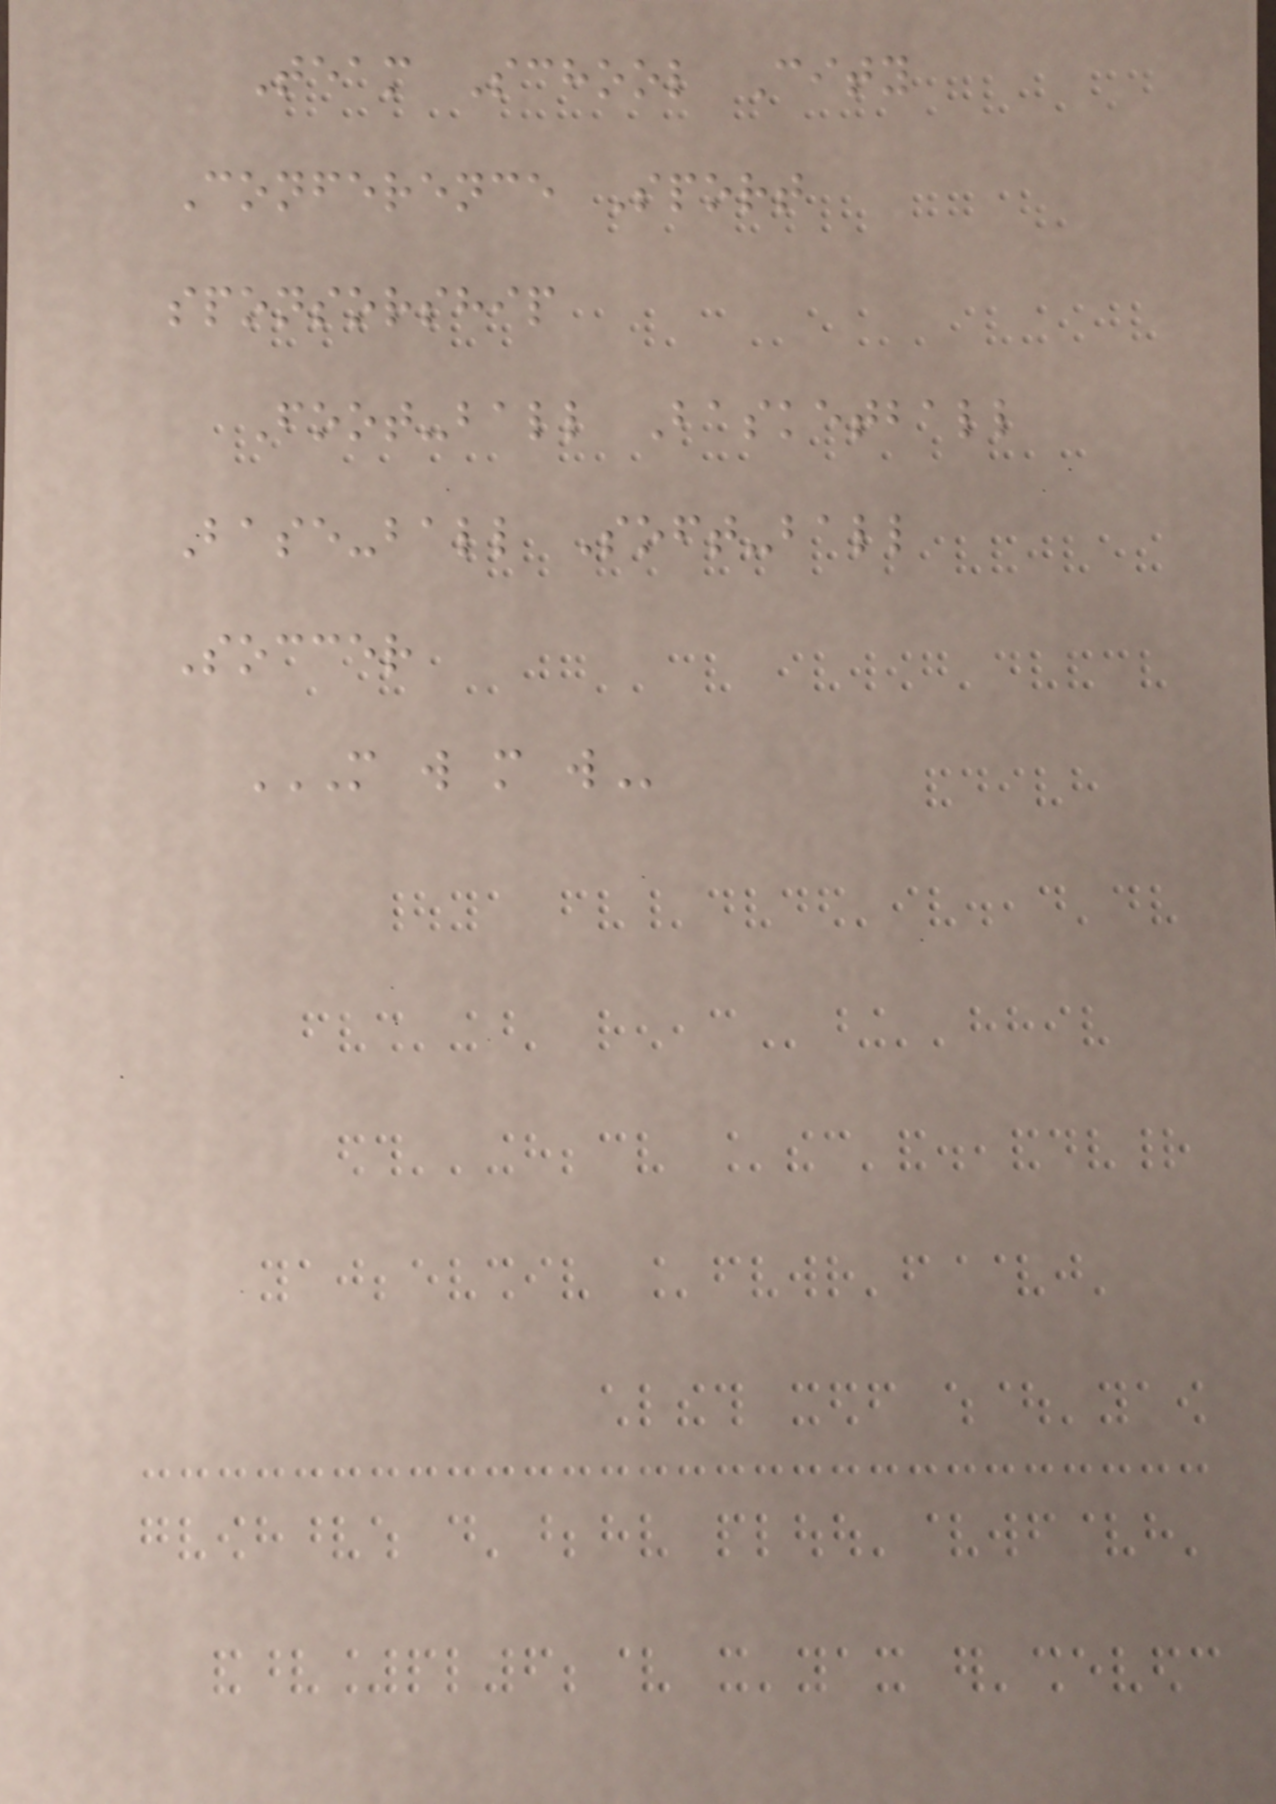Team School City
Conference Sport
sponsorship
Foot-ball Basketball
Base-ball Soft-ball
Soccer
M W M W
